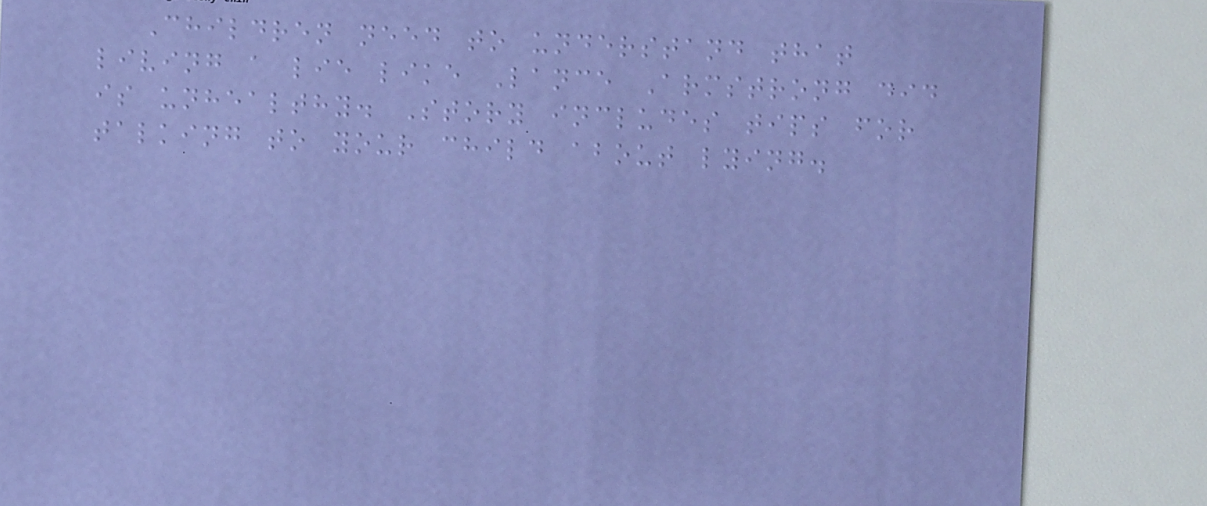Children need to understand that
living a lie like Lance Armstrong did
is unhealthy. Story includes tips for
talking to your child about lying.
